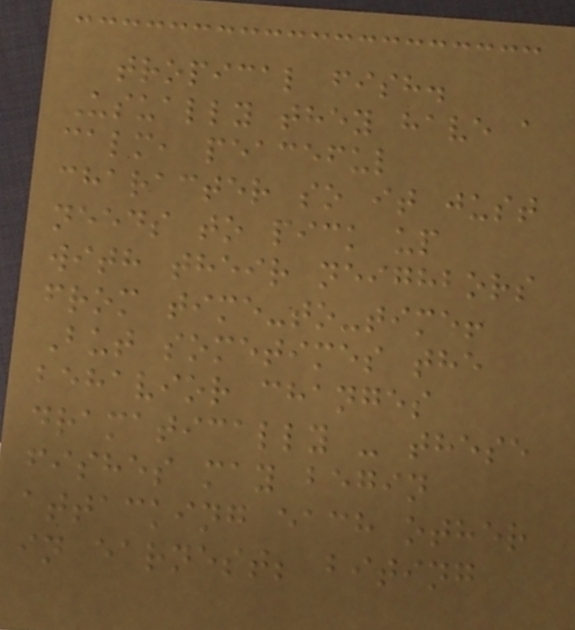tropical fish.
Usually they have a
calm, peaceful
character so it just
needs to pick up
with their neighbors
from time-to-time!
But sometimes the
behavior changes
dramatically - these
fishes may begin
attacking each other
in earnest; biting
